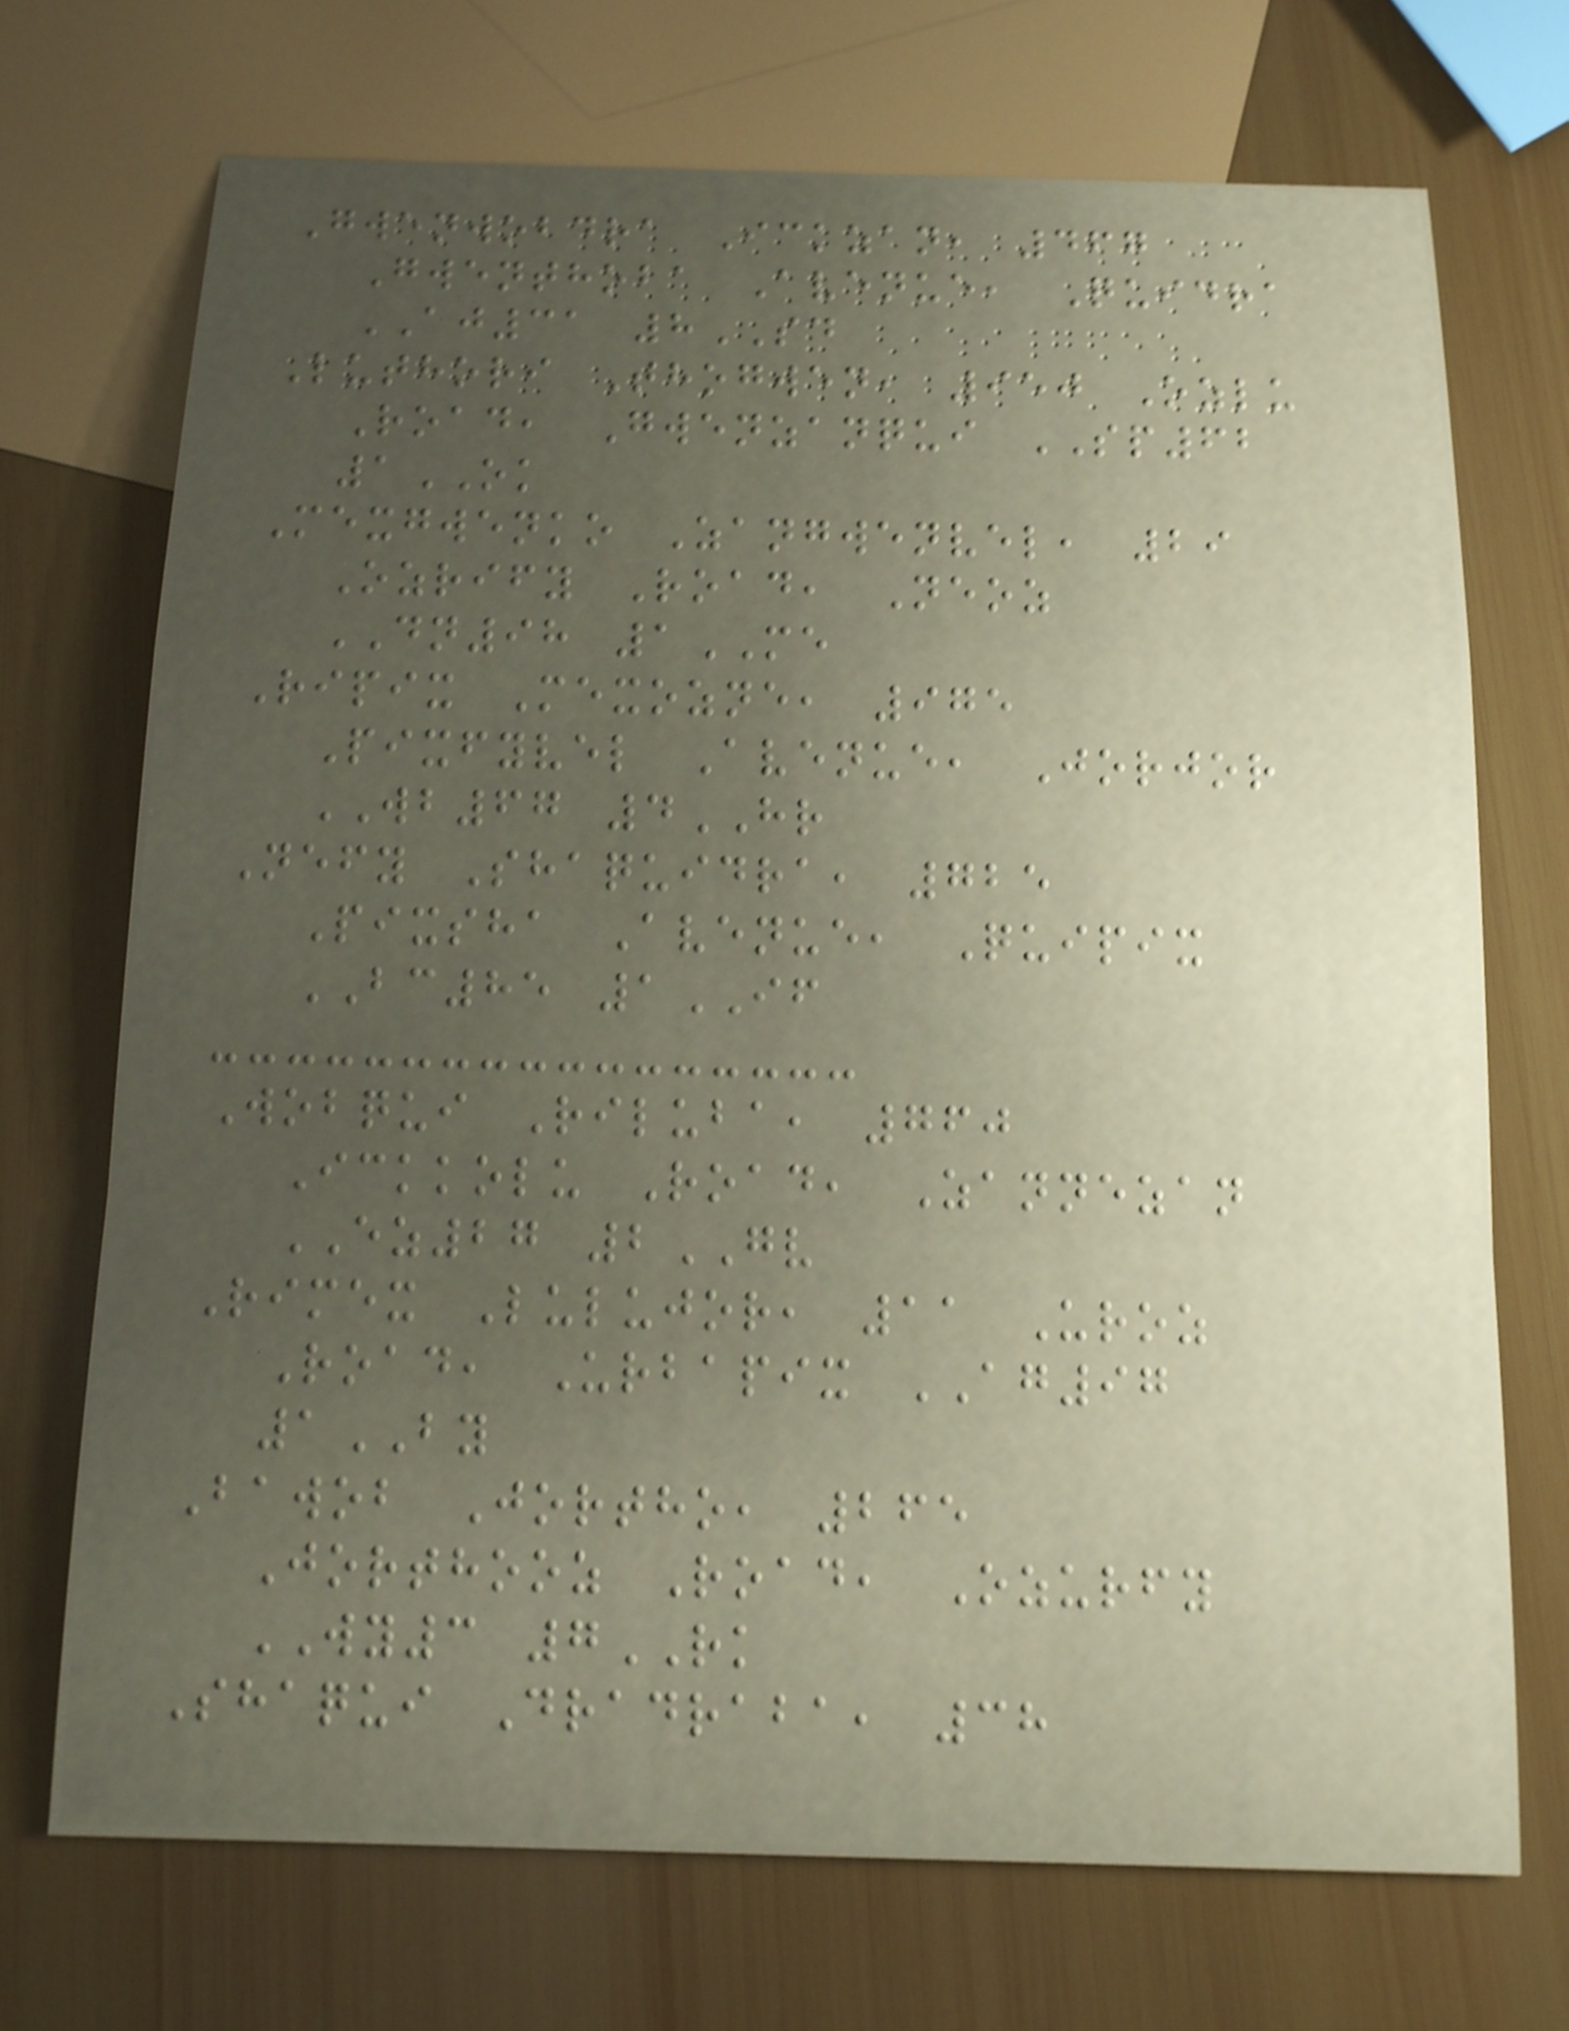Gwenwobdra Ickzan, 467
Gwenthoba Avenue, Quidra
AJ31 8SD
Luthori Thogwen, 950 Ozlu
Road, Gwenzanqui SP62
1OK
Mexgwenko Zangwenvel, 29
Ozrify Road, Neoz
DN98 1ME
Ripix Mexozne, 975
Pixfyvel Avenue, Jorjor
WB67 4HR
Nefy Shaquidra, 725
Pixsha Avenue, Quipix
BC85 1IF
Wobqui Riluba, 760
Ickkolu Road, Zannezan
EZ27 2GV
Rimex Lulujor, 11 Uroz
Road, Urbapix AG97
1BY
Bawob Jortho, 265
Jorthooz Road, Ozurfy
WY3 7RK
Shaqui Dradraba, 38
